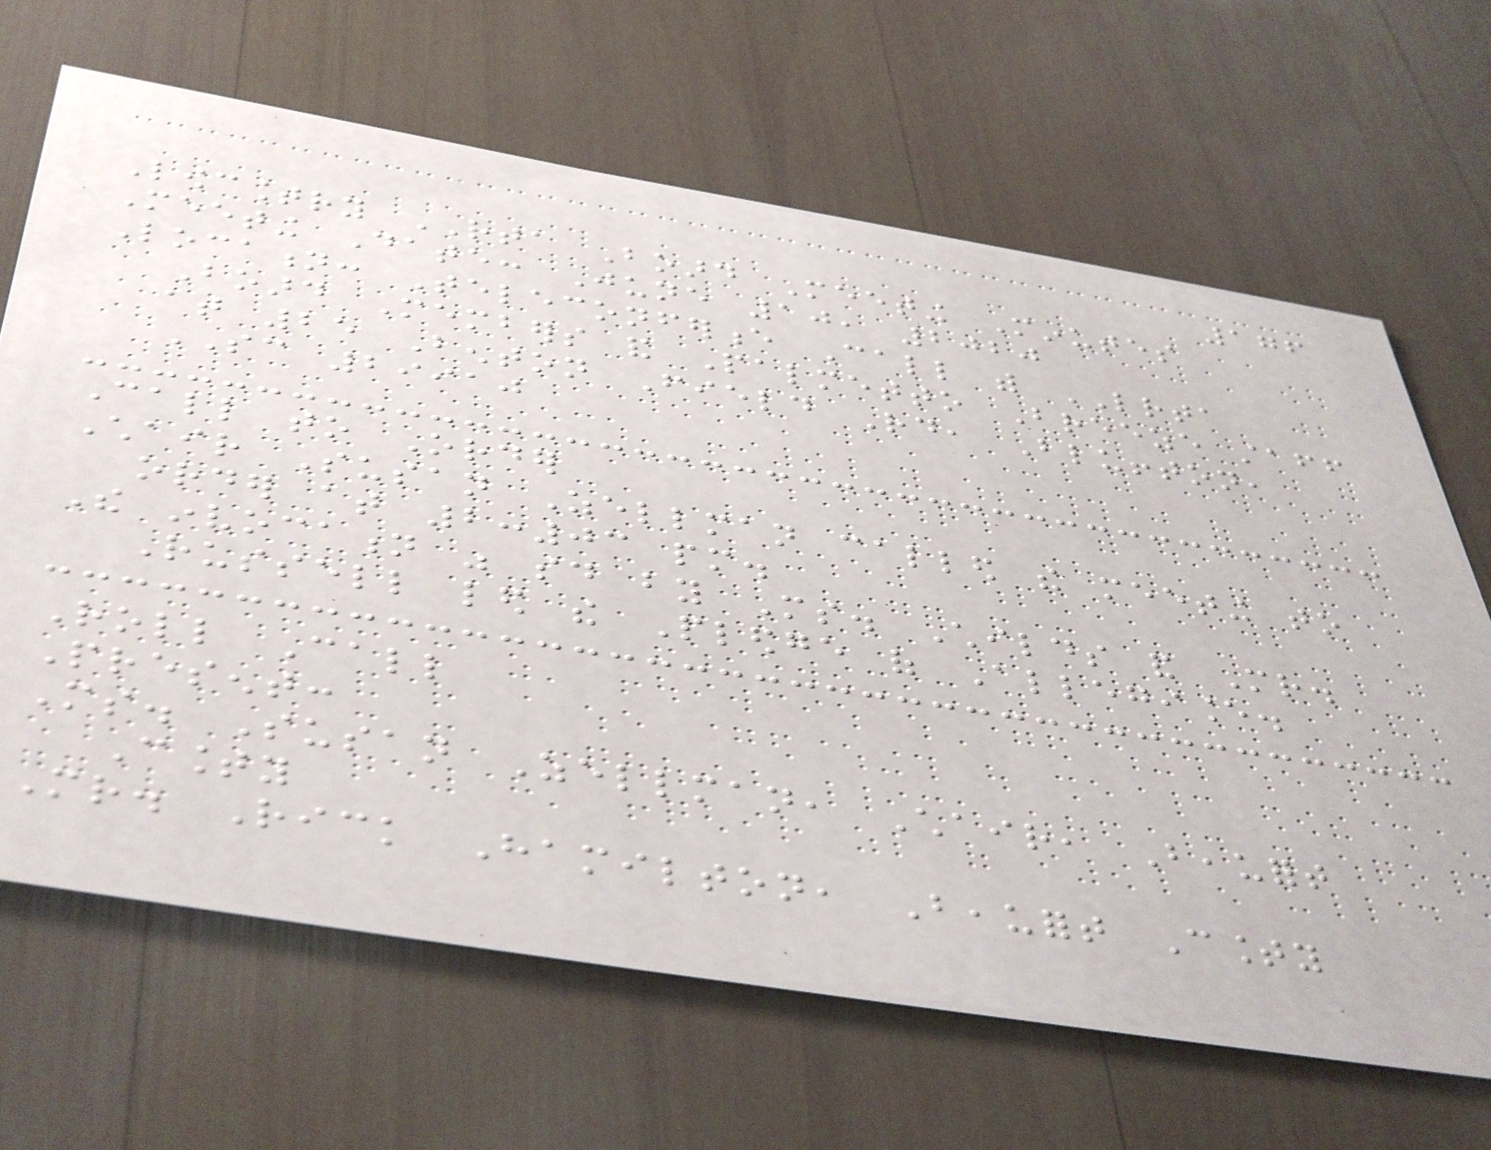176
Lowcountry RTA Board Meeting Minutes
Meeting Date: June 10, 2020
Location: Teleconference Call with LRTA
Board Members and Palmetto Breeze staff
at 25 Benton Field Rd, Bluffton,
SC 29910
Call to Order
Chair Susan Zellman called the meeting to
order at 2:03 pm.
The invocation was said by Ms. Childs and Mr.
Russell led the Pledge of Allegiance.
Roll Call
Present:
Ms. Susan Zellman, Chair, Beaufort
County
Mr. Rick Hamilton, Beaufort County
